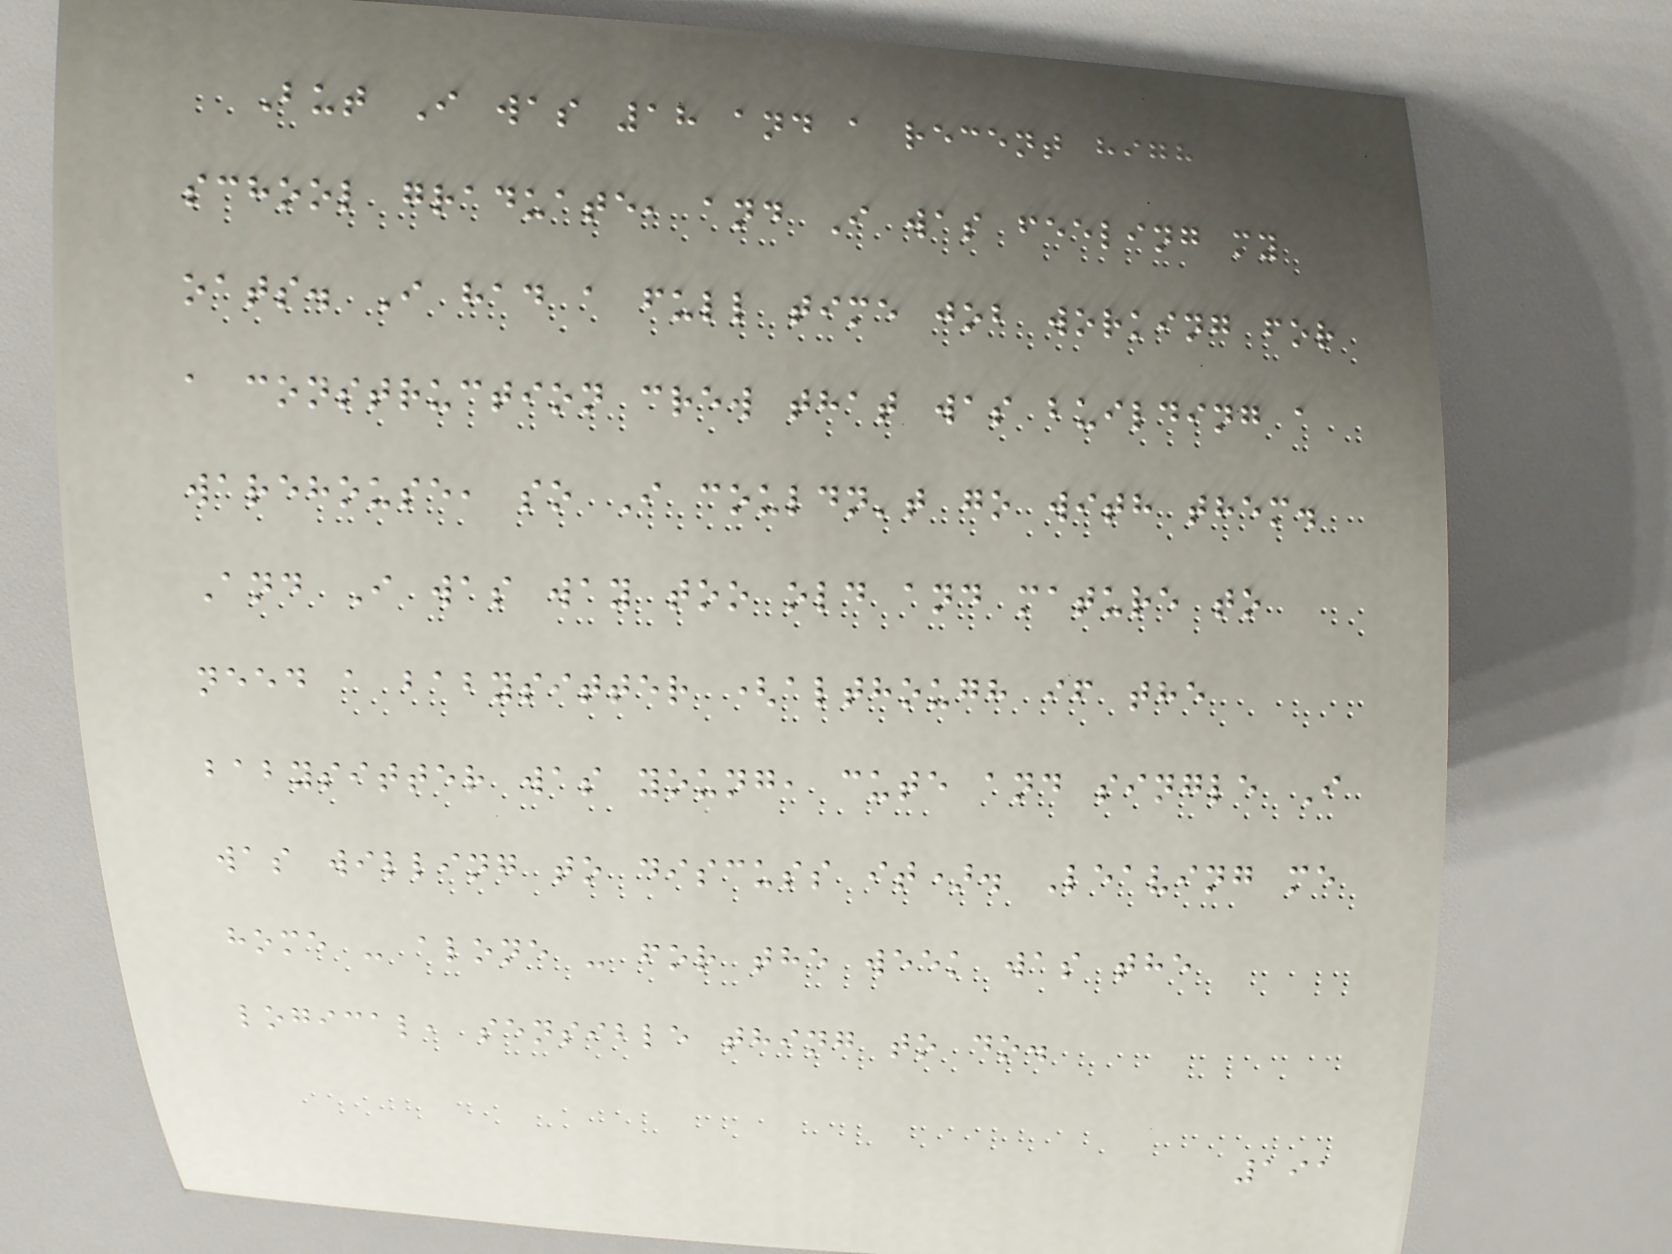But I was 18 and a recent high
school graduate, and I was feeling my
oats. I had a full time job working for
a construction crew that was building a
warehouse, so I couldn't go with them.
And I was way too old and mature to
need a babysitter (although if the
babysitter was young, cute and single I
was willing to discuss it). Leaving me
home - alone - for the week was the
logical, sensible thing to do.
191
